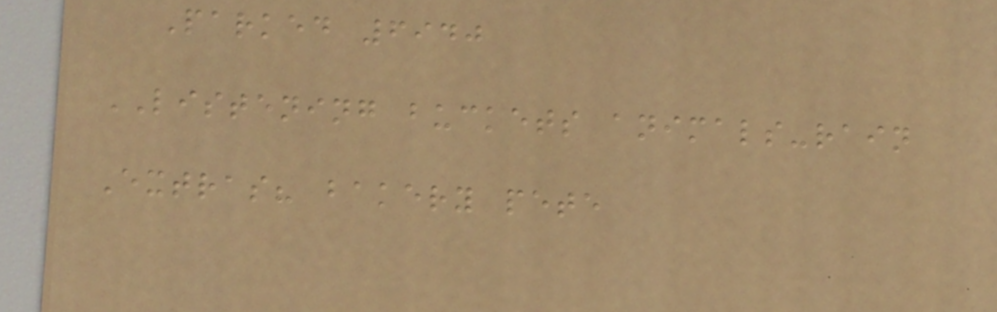Parked 6940
LISTENING buckets animals-rain
Extras? bakery pete
